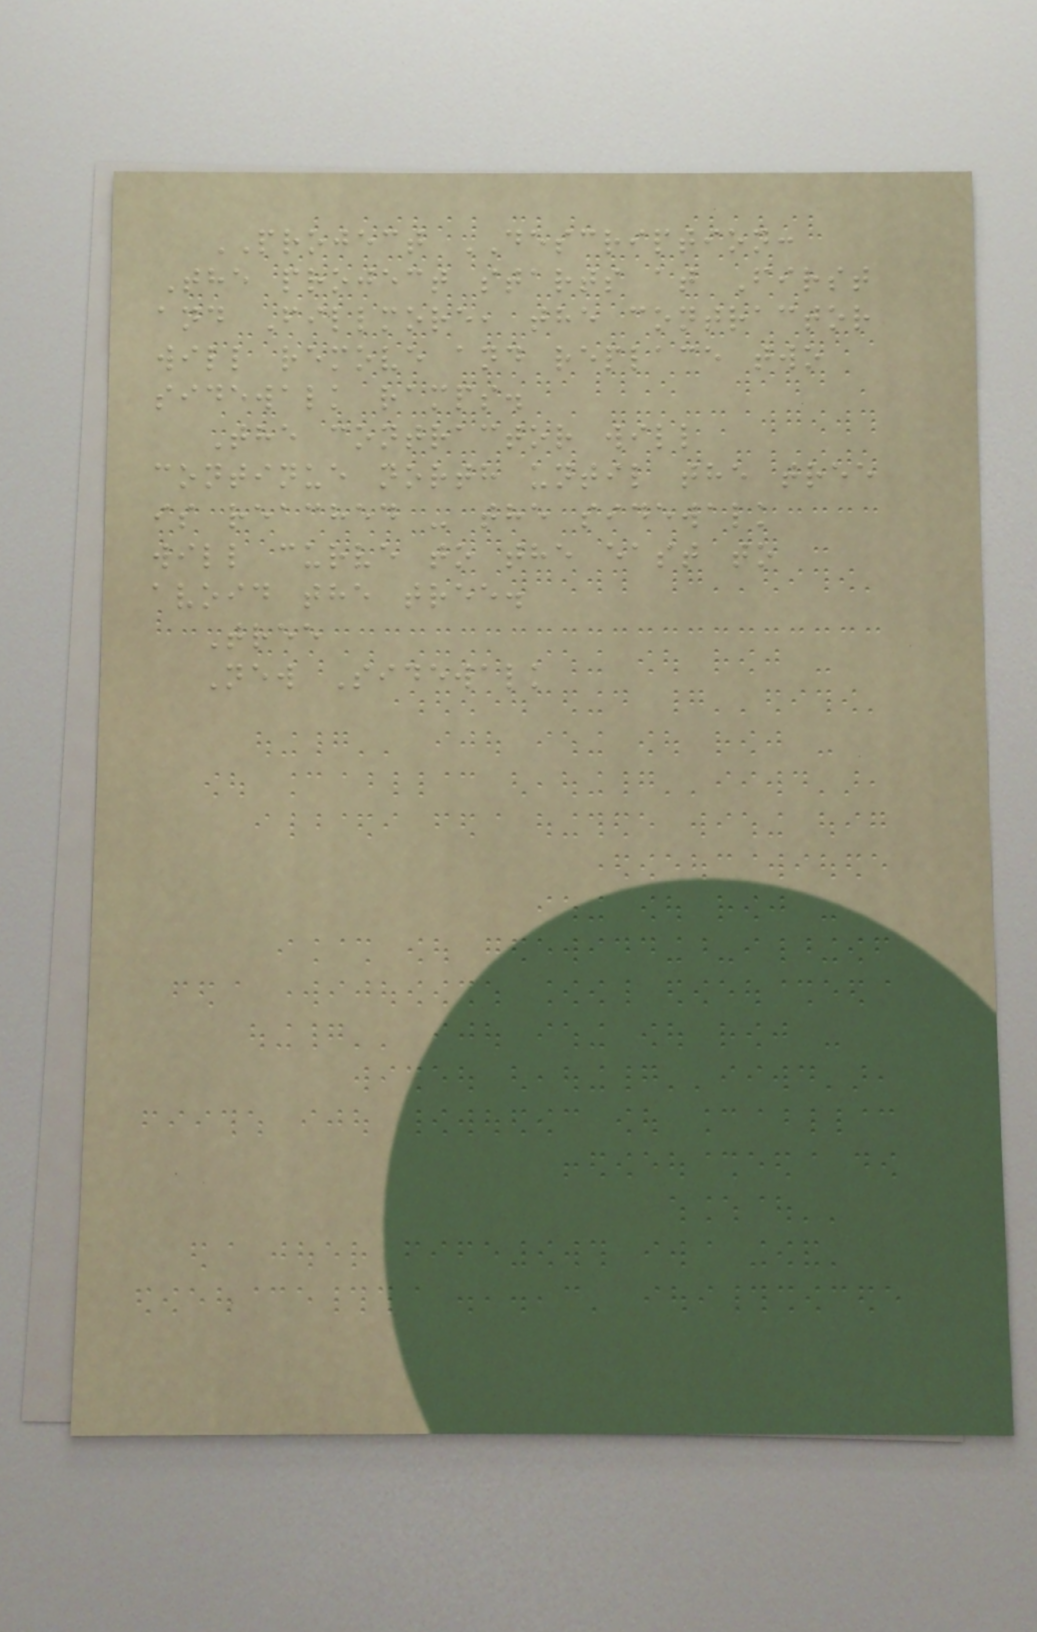PROJECT DESCRIPTION:
The project starts at First
and Fillmore, the contractor
will remove and replace two
sidewalk ramps.
The contractor will
continue north until the tree
is reached - the sidewalk
will curve to the east to
avoid the tree.
Tree
New Sidewalk
